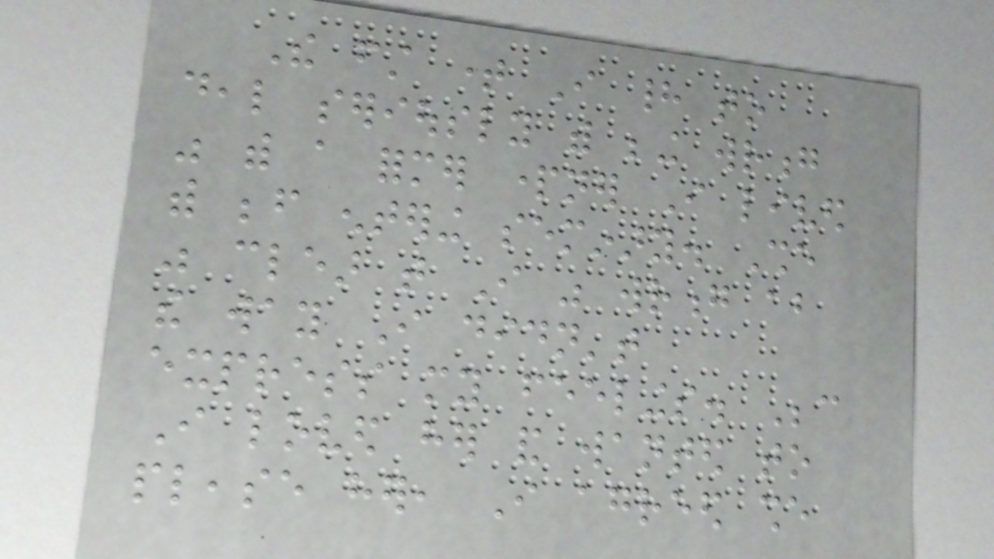The first time I had to
deal seriously with being wrong
was with a former partner I lived
with before entering seminary. She
was clear that I was wrong about
the way I didn't
express my feelings. Because
I loved her and wanted to
please her, I agreed she
